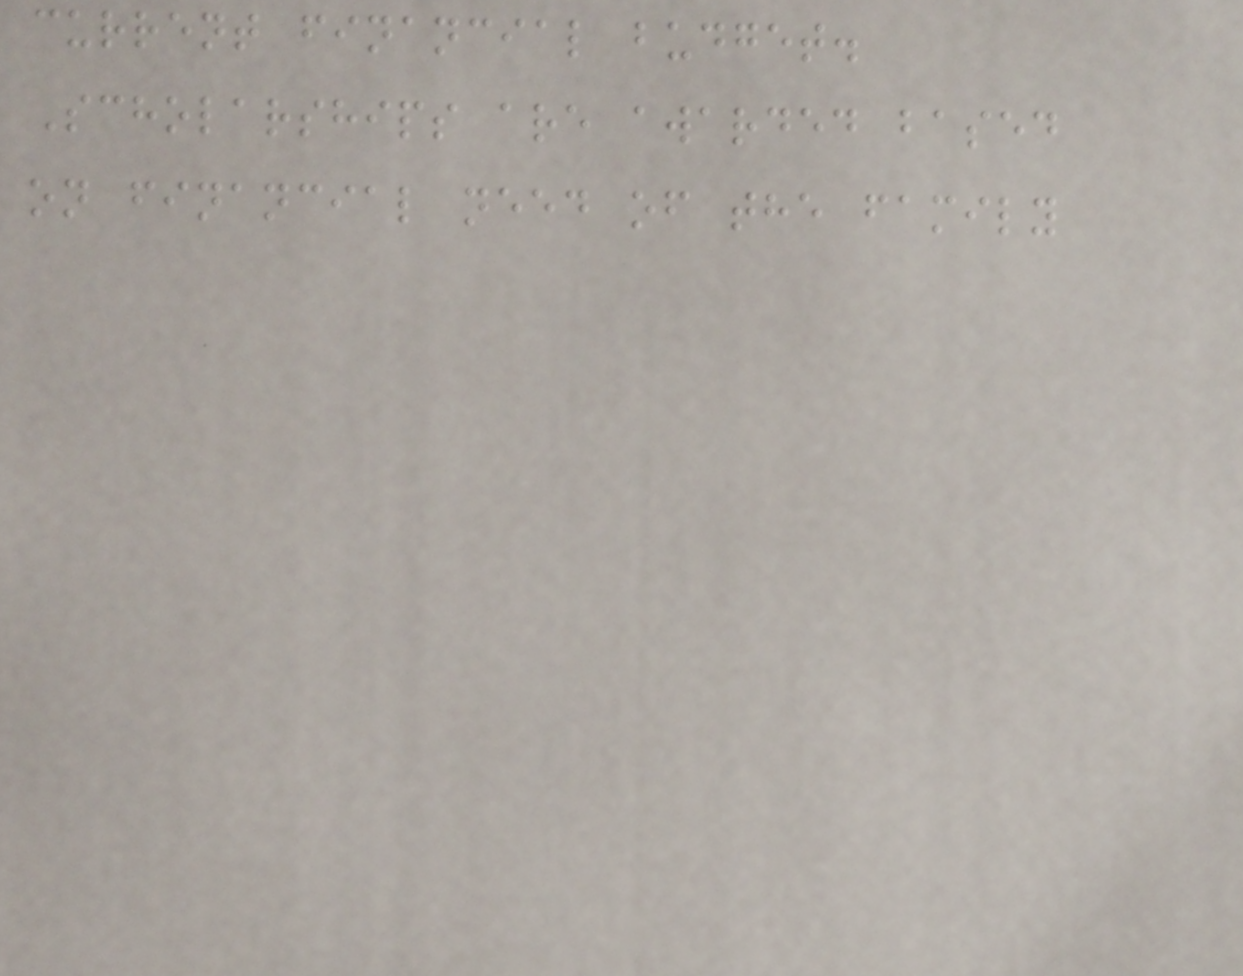current financial budget.
Scholarships are awarded based
on financial need of the family
